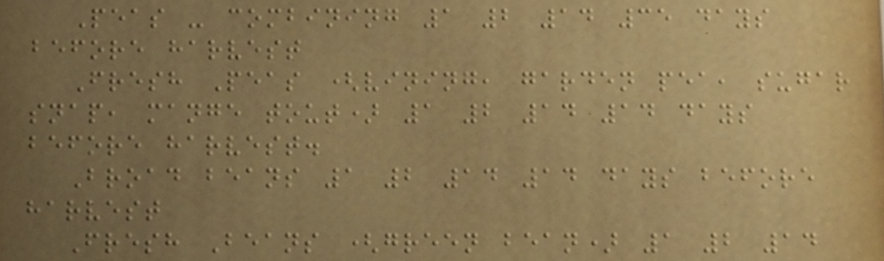Peas - combining 1 2 14 35 days
before harvest
Fresh Peas (vining, garden pea, sugar
snap, mange tout) 1 2 14 14 days
before harvest.
Broad beans 1 2 14 14 days before
harvest
Fresh Beans (green bean) 1 2 14
